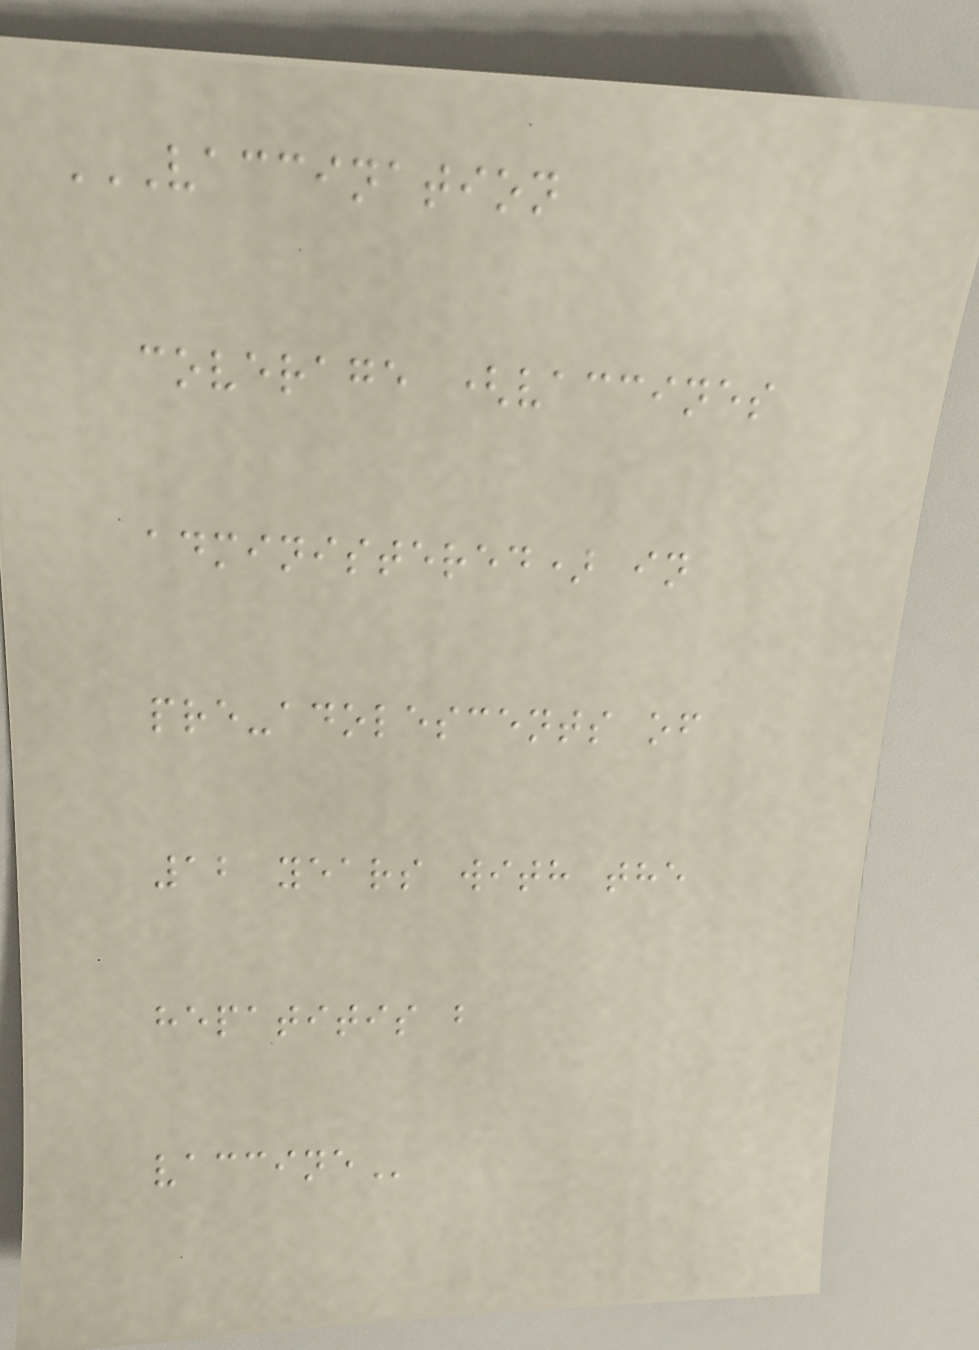VACCINATION
COVERAGE (VACCINES
ADMINISTERED) IN
PRE-ADOLESCENTS OF
12 YEARS WITH THE
HEPATITIS B
VACCINE
